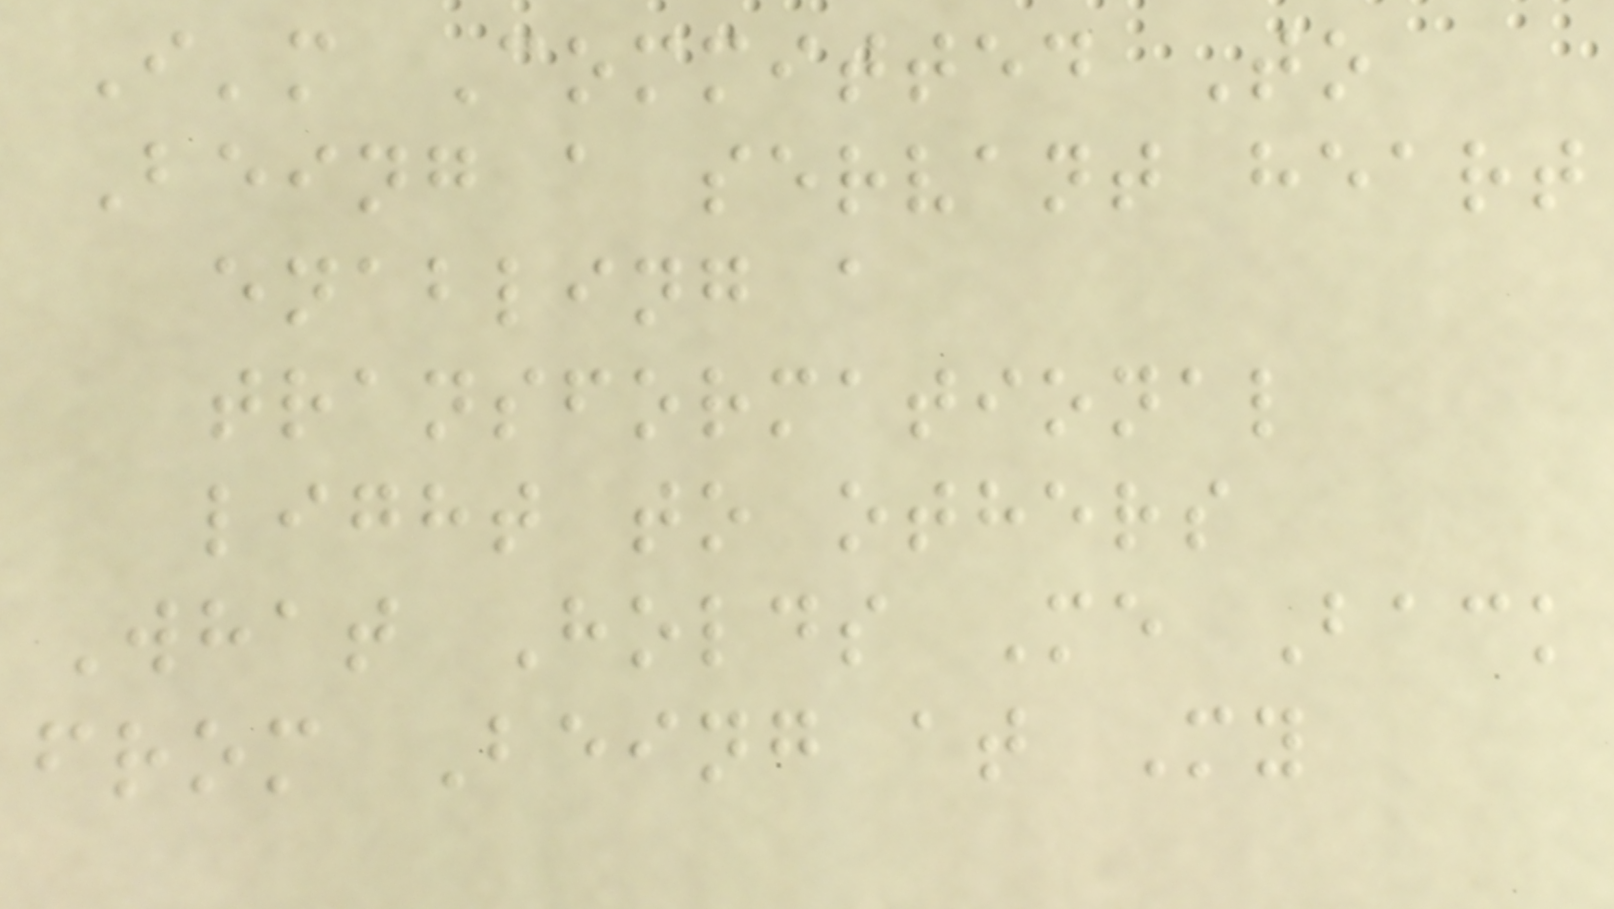I'm Committed To
Being a servant heart
enabling a
transformational
light to others
What Holds Me Back
from Being at My
